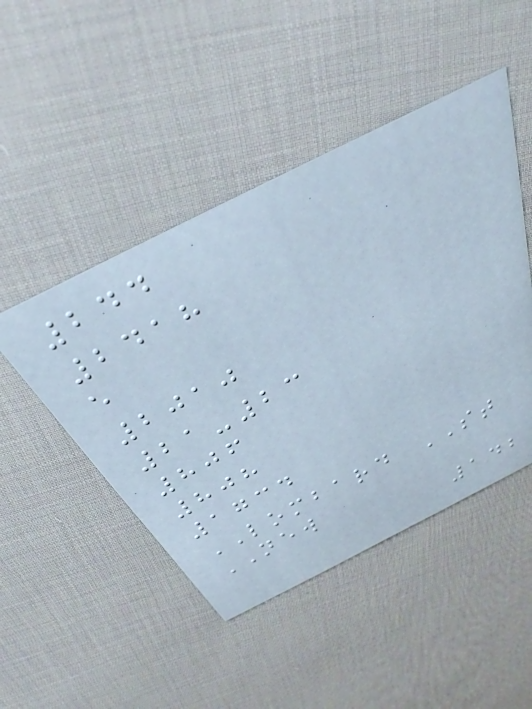244
2418
e
2010
21-23
806
808
1734
LOMBARD ST
NEW
142
